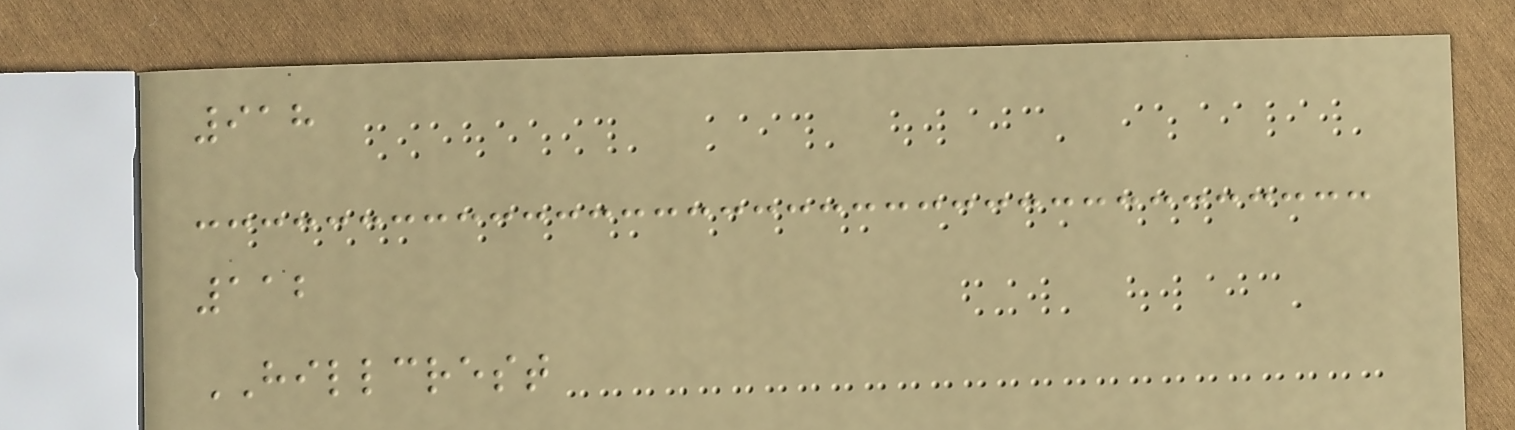918
112
HILLCREST
